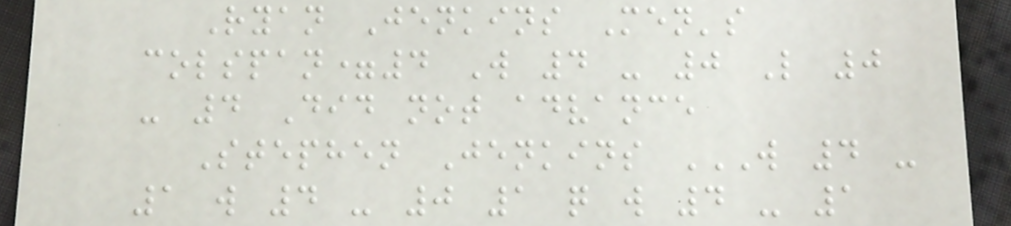Ryan Jenkins Men's
colspan=4 W 4 - 0 L 0
- 4 Did not advance
Stephen Jenkins W 4 -
1 W 4 - 0 1 Q W 4 - 1
